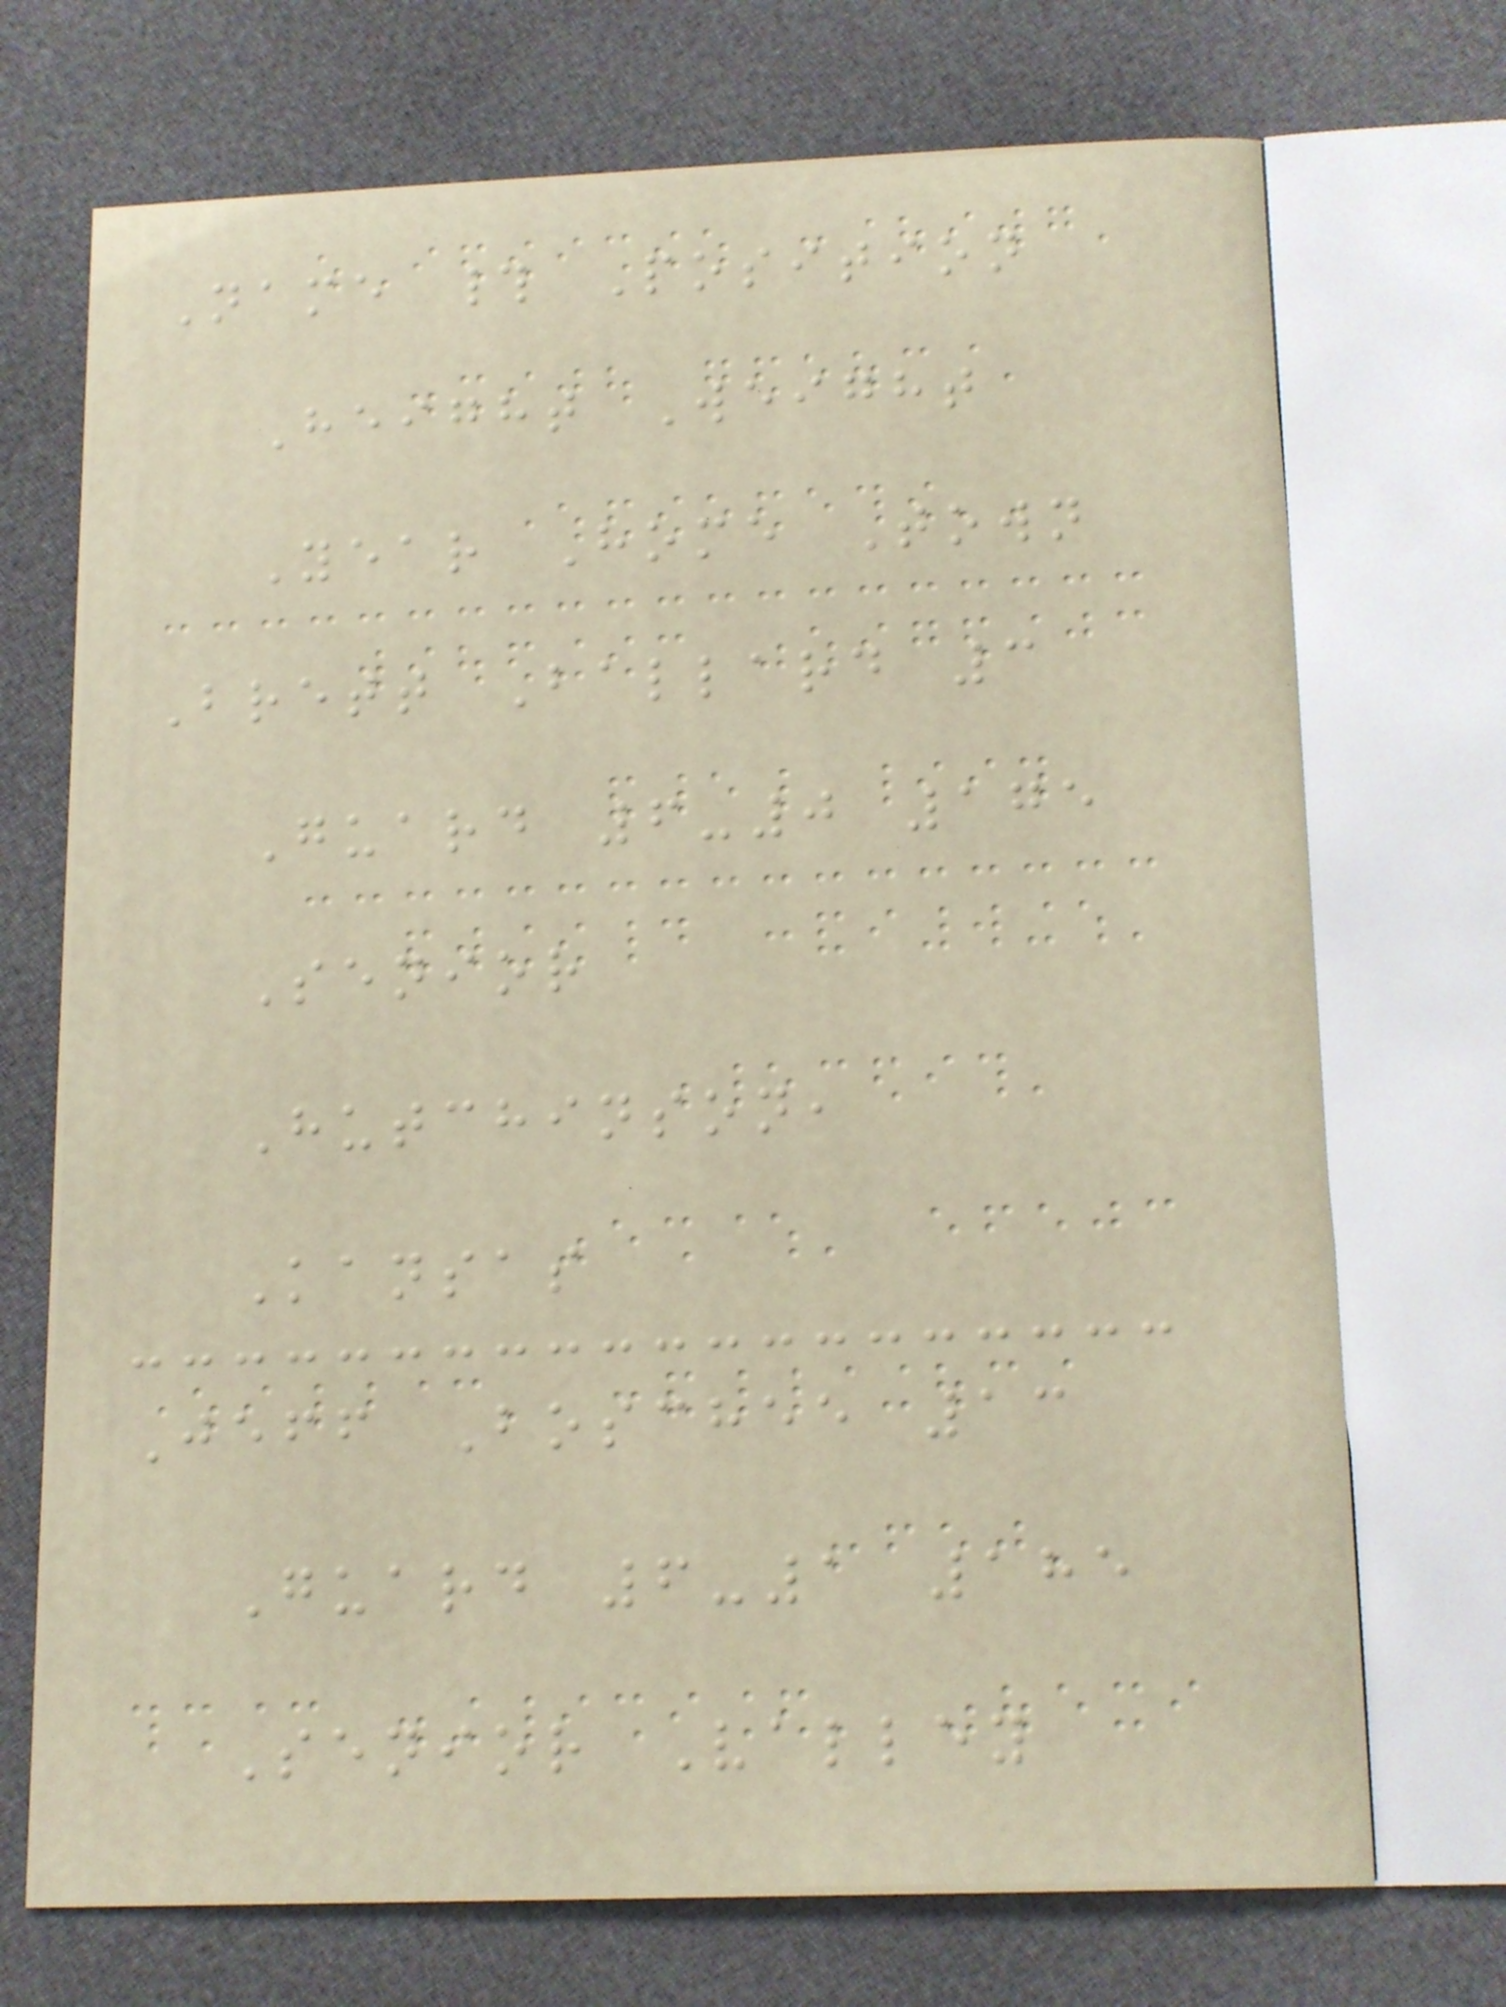Name # Position
Height Weight
Year Home Town
Brett Ballard 3
Guard 6-0 175
Senior
Hutchinson,
Kansas
Jeff Boschee 13
Guard 6-1 185
Senior Valley
